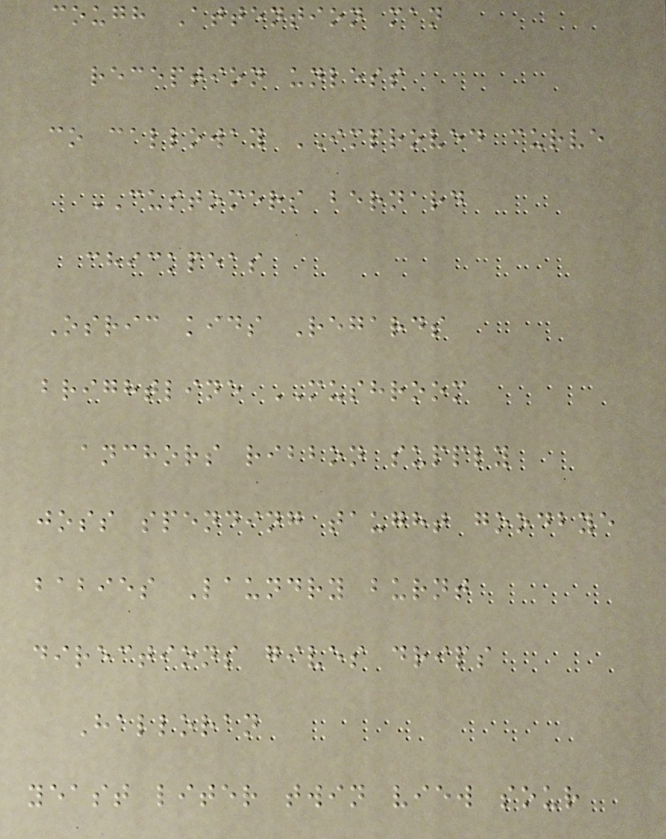cough Attention man
reception unless
co calloway IMPROVED curve
CUSTOMERS bernard
chickpeas
Osric kids Regards
brightline MUSHROOM
anchors ribbon supply
joss spending taught goodbye
babies Laundry burnt
directions gives drips
Halloran
yeast liter twin view sour
